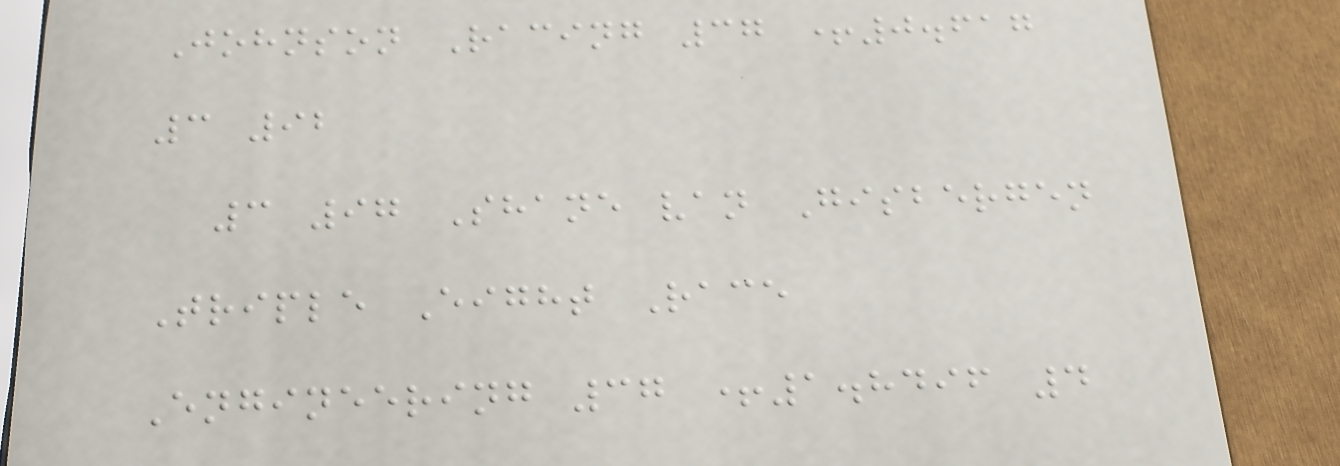Johnson Racing 37 +0.617
3 92
3 97 Shane van Gisbergen
Triple Eight Race
Engineering 37 +1.8496 4
